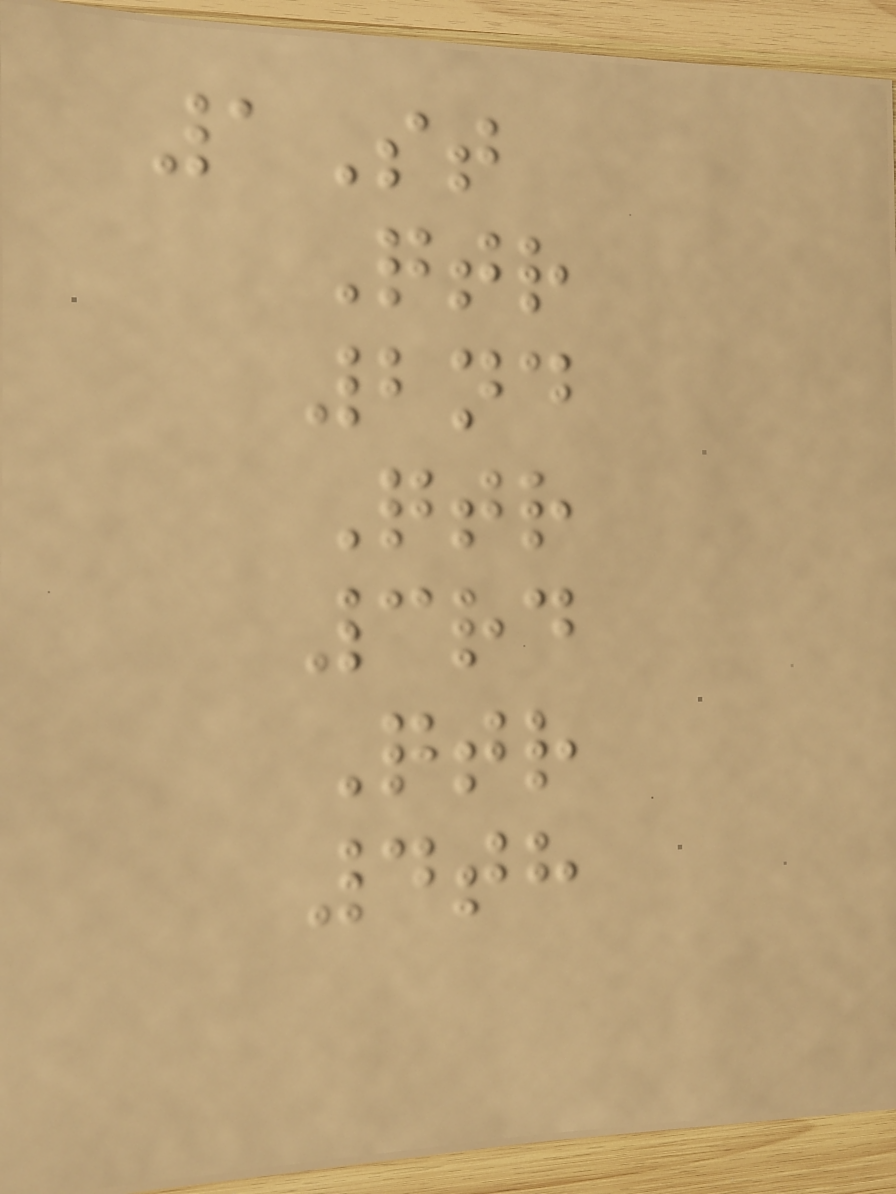1St
Qtr
2nd
Qtr
3rd
Qtr
4th
